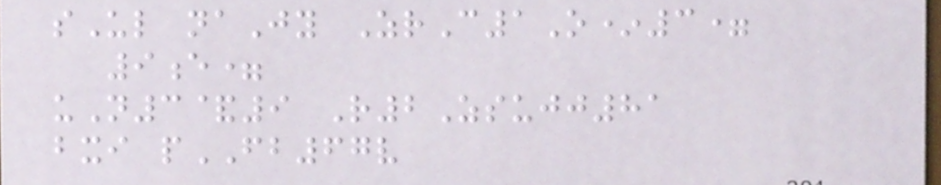sUl naJy ZrC1O*3=
9e=
uN3&9 R2Zsujj81
bxi pFB67v
